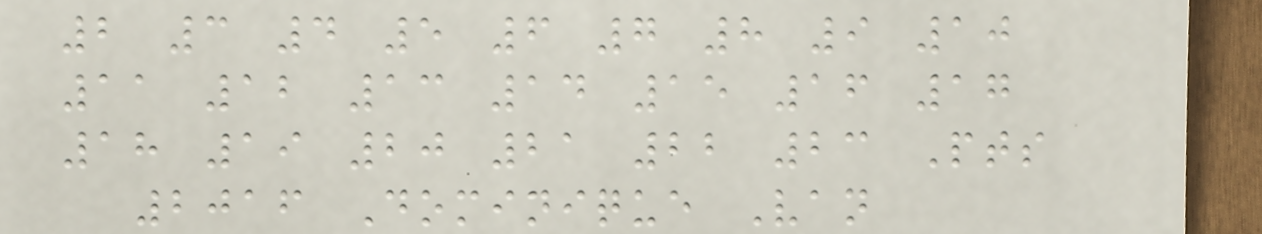2 3 4 5 6 7 8 9 10
11 12 13 14 15 16 17
18 19 20 21 22 23 Pts
2016 Dominique Van
